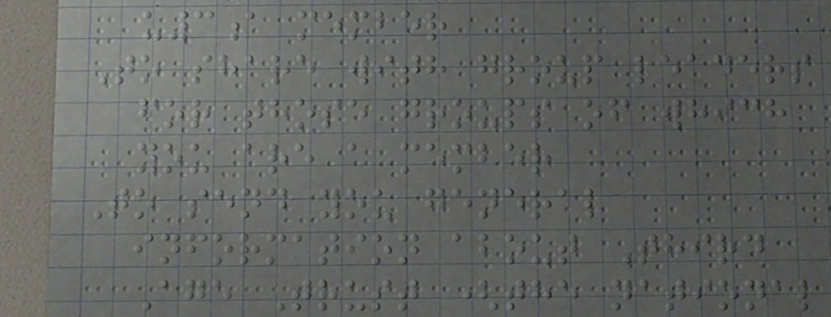u3a member
To share with group leaders
for those groups of which
you are a member
To send you general
information about Third
Age Trust (the national
